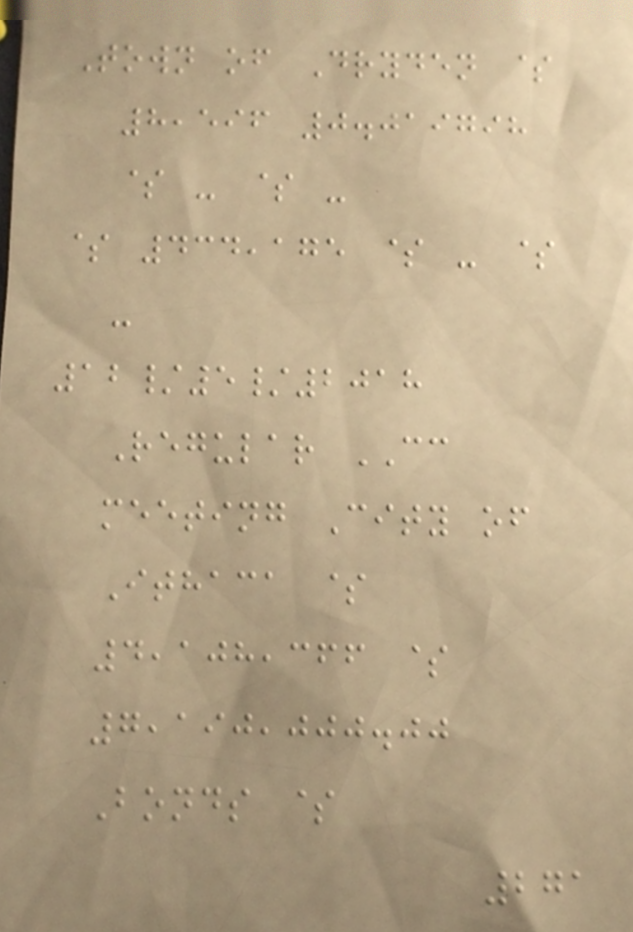Town of Dryden $
8,596 0.019798
$ - $ -
$ 434,175 $ - $
-
12/5/2018
Regular CC
meeting City of
Ithaca $
4,108,366 $
7,190,000.00
Bonds $
271
